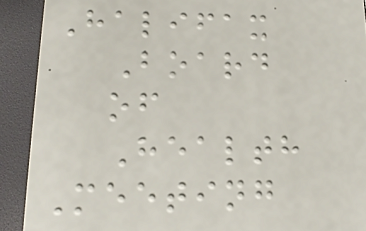Halifax
Board
of
Health
Meeting
